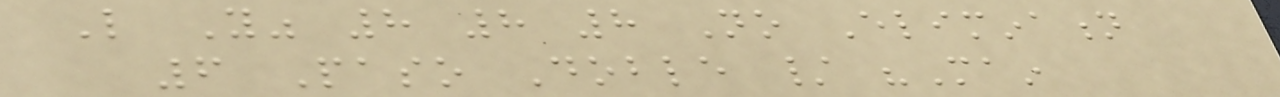Like You" 8 8 8 No Elimination
6 Paso Doble / "Main
